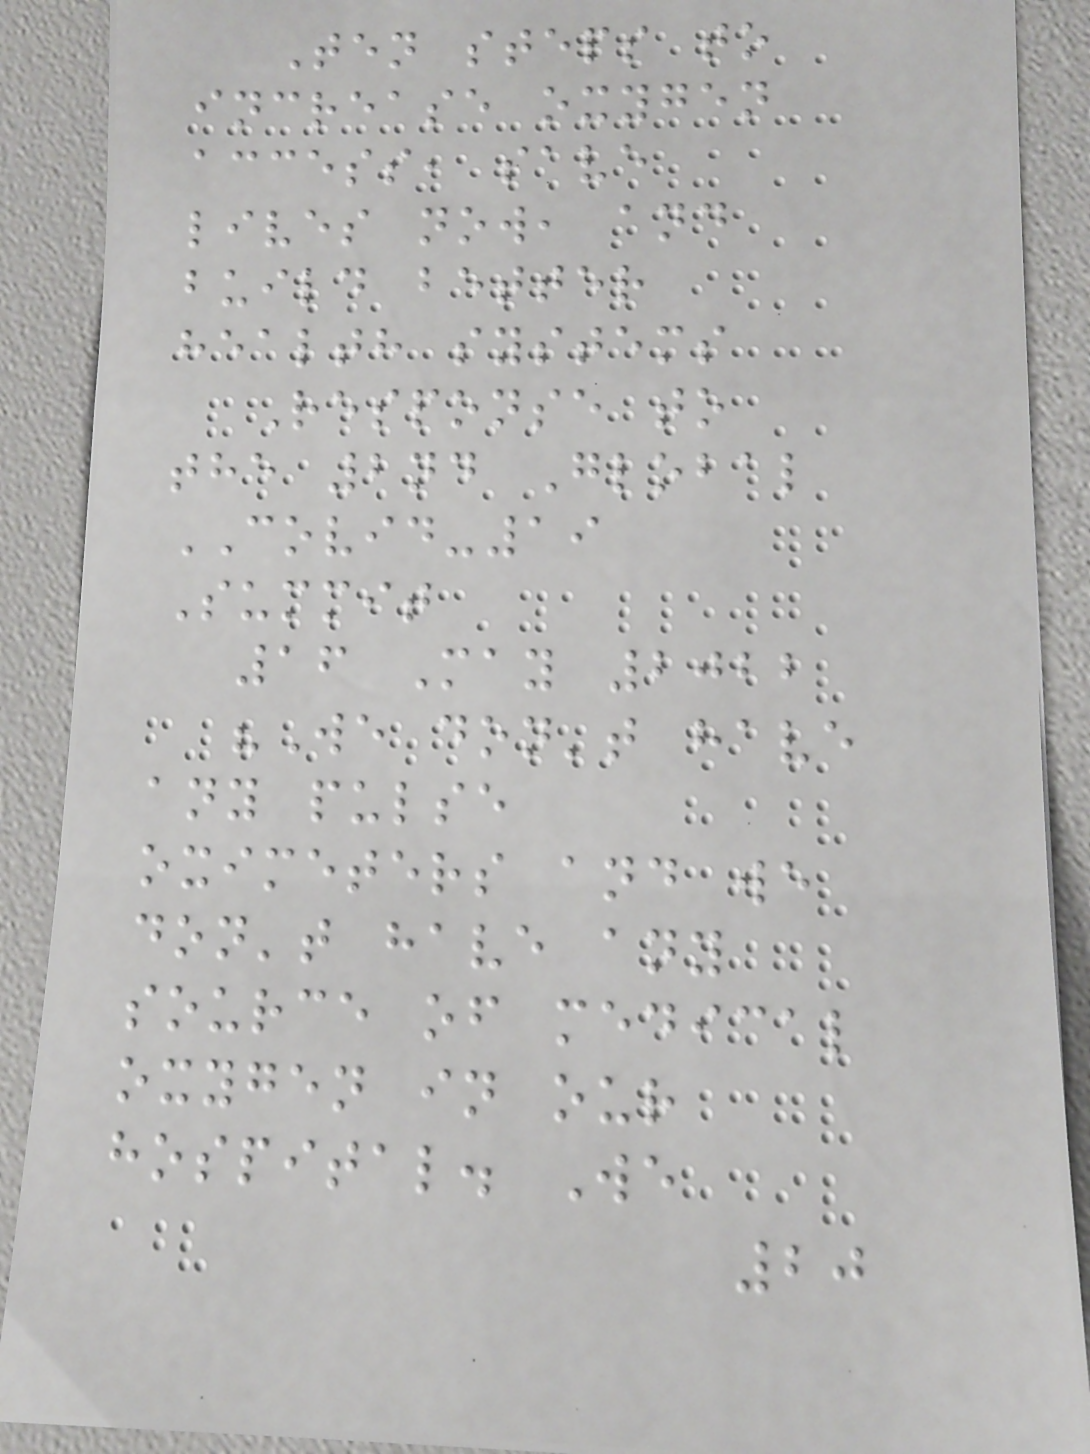Ten steps to
increase oxygen
access, save
lives now, and
build better
health systems
Response to
the 2nd Global
COVID-19
Summit
16 May 2022
"We don't have
any pulse
oximeters and we
don't have any
source of medical
oxygen in our
hospital. We
20
